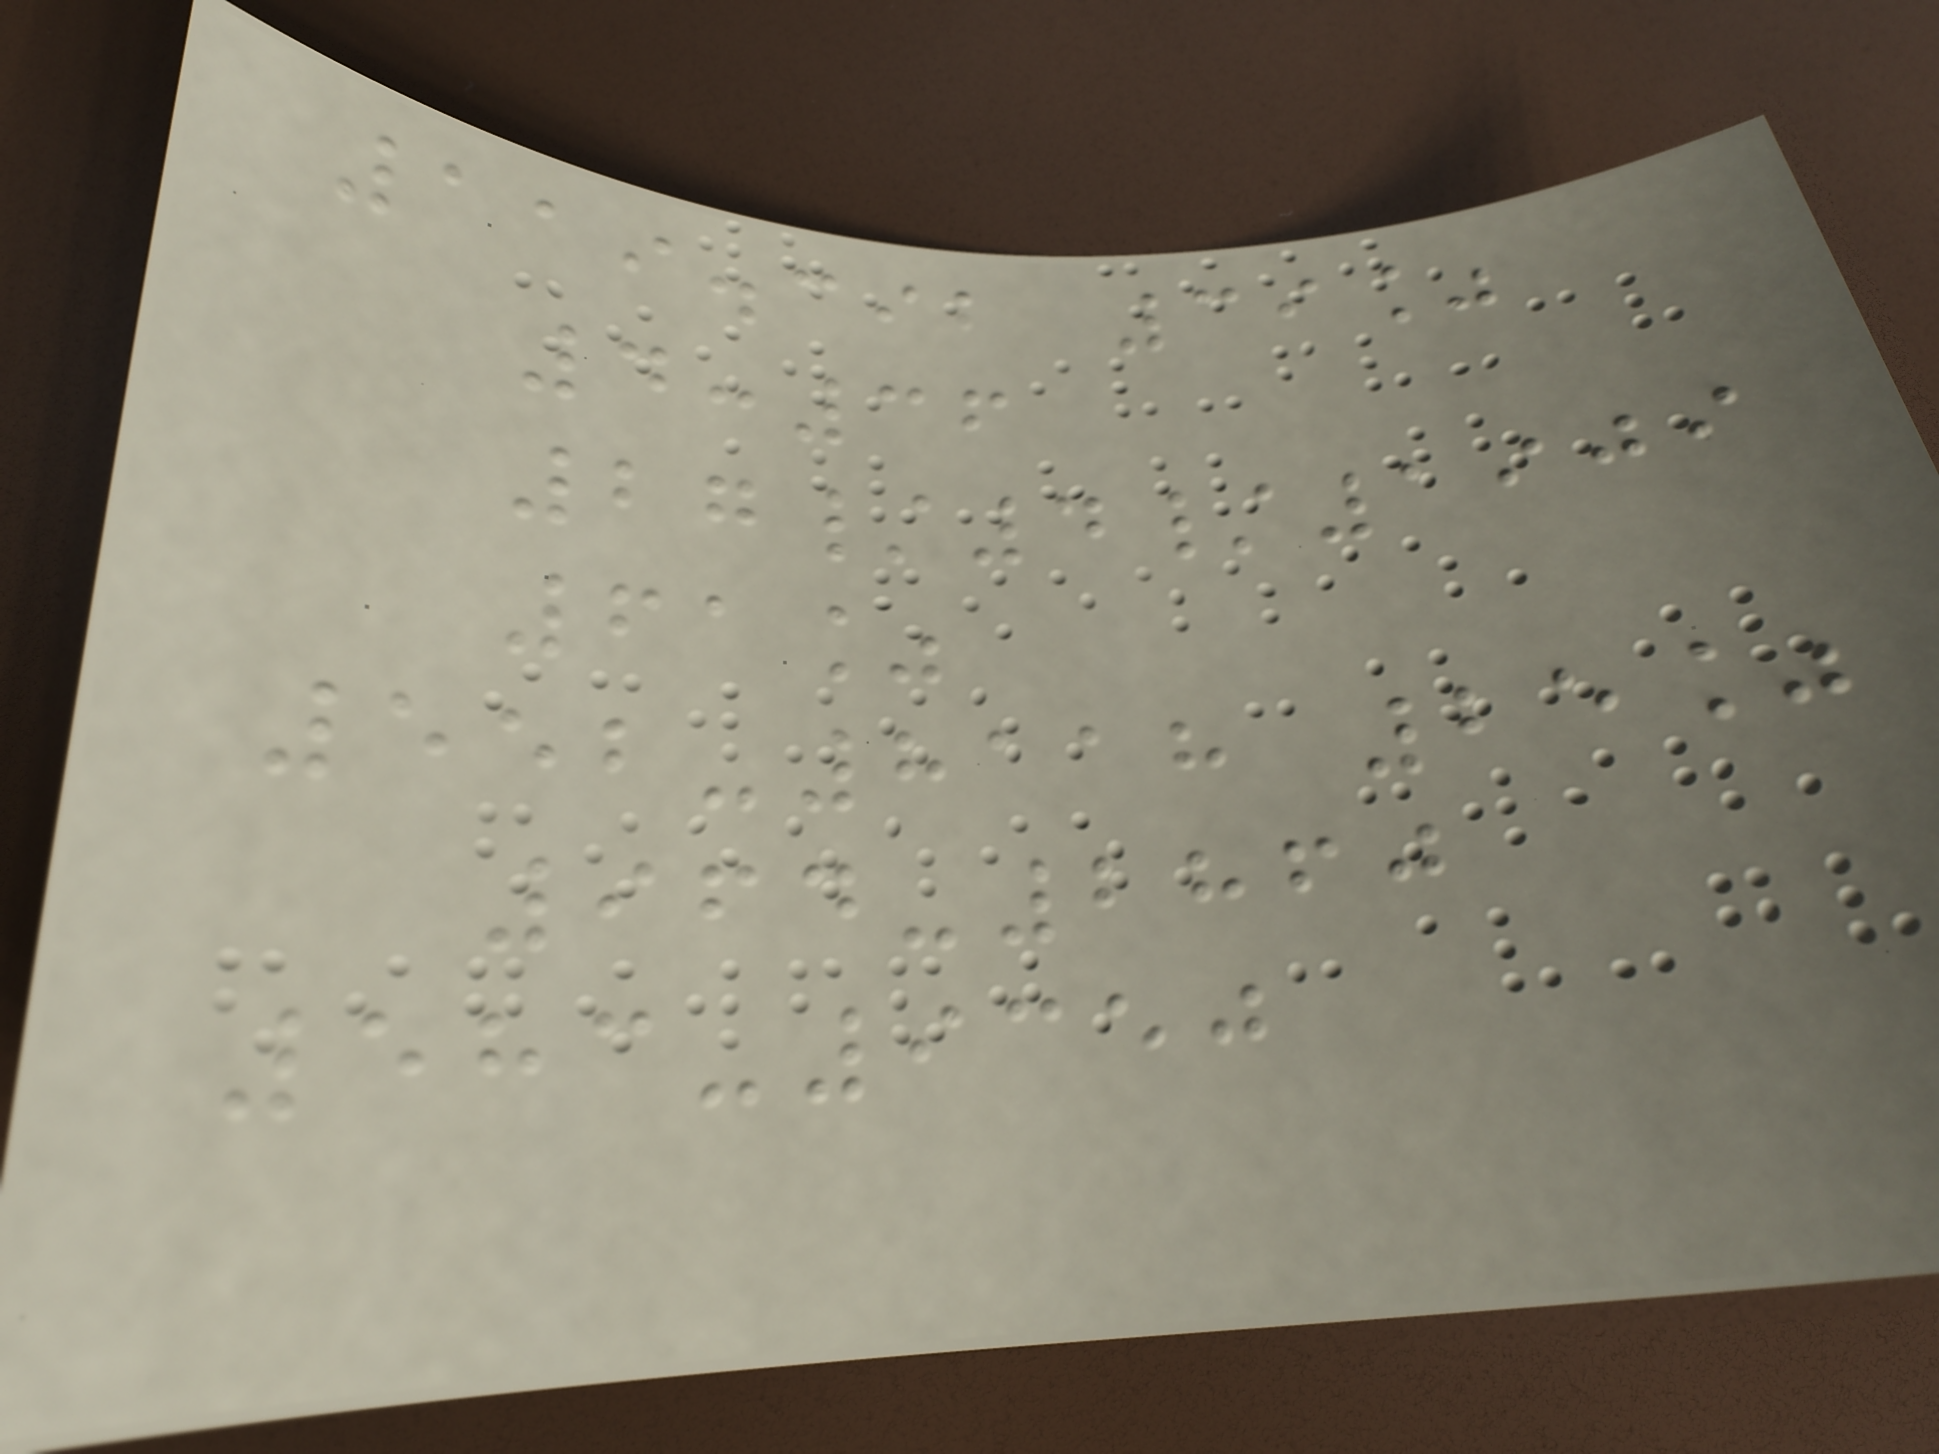119.392 39%
4:36
27/4/1909
61%
552-8118 25%
964-2860
583-9350
